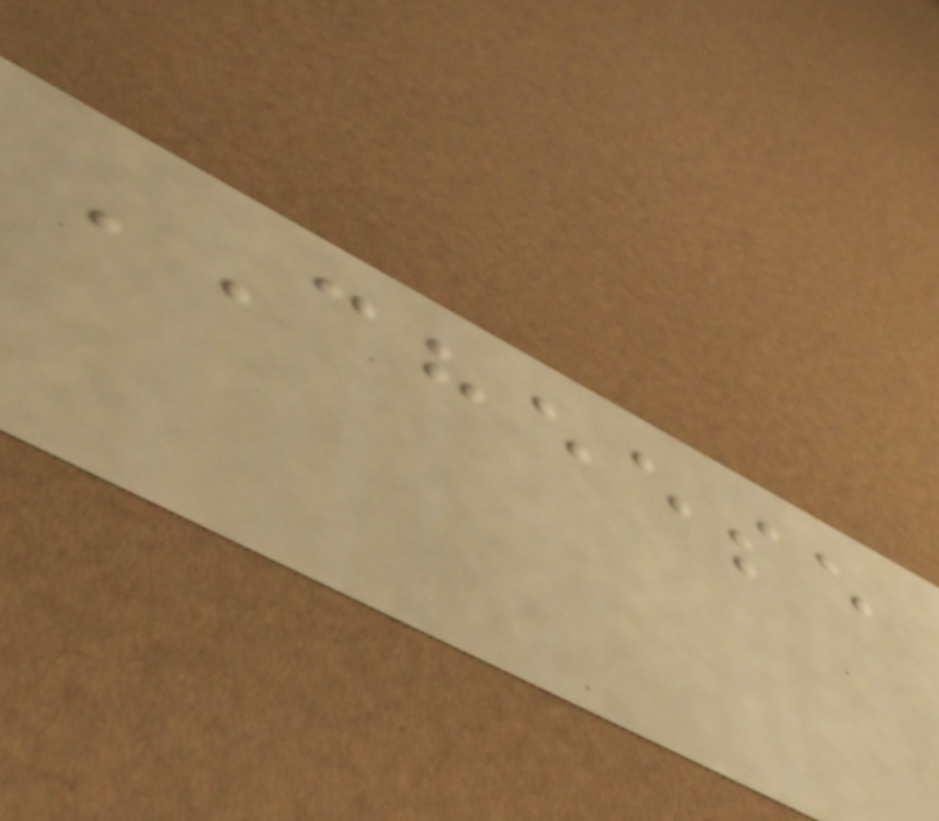CHEESE
